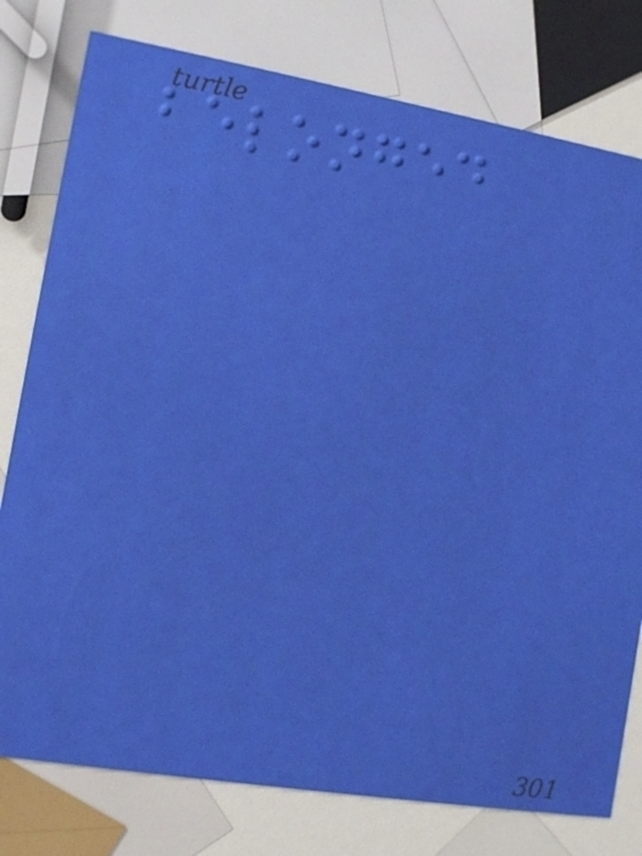belonged
